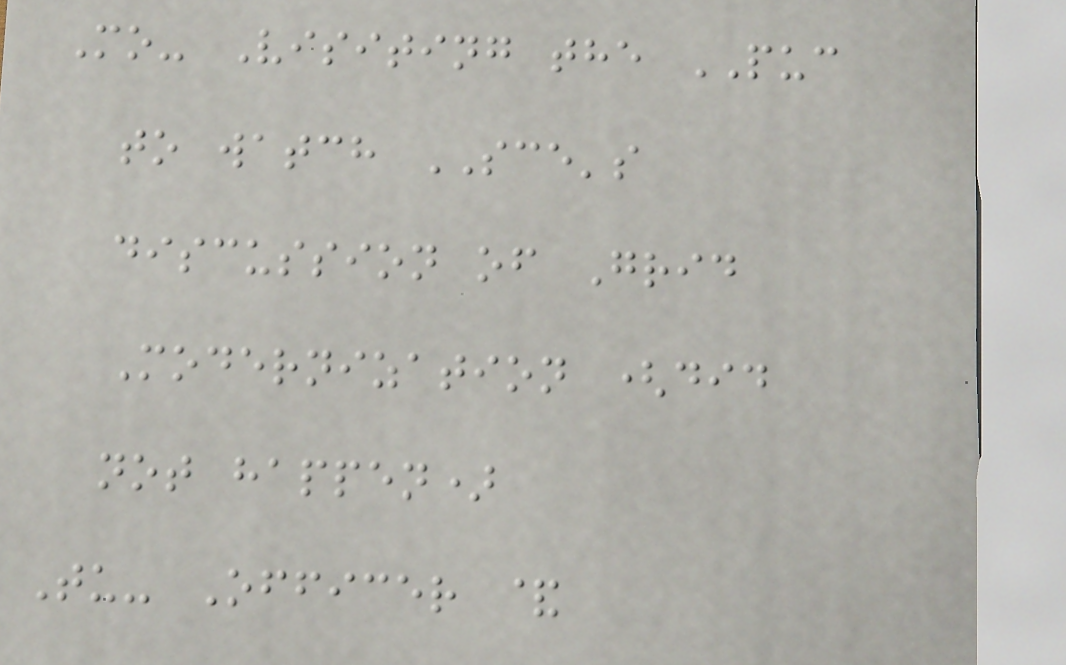Mo- Visiting the PUC
to watch SCE's
discussion of Grid
Modernization (did
not happen)
Tu- Officer &
